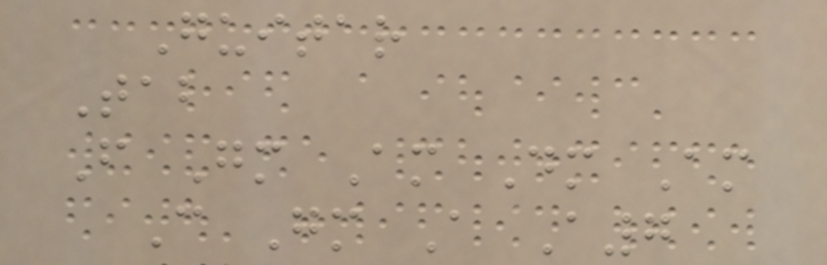Guitar
Tab
F Gm Am Dm Am
C Gm A A7
